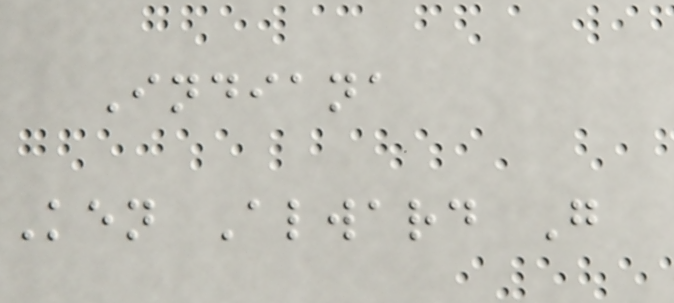Indiana
Ken Alward G
